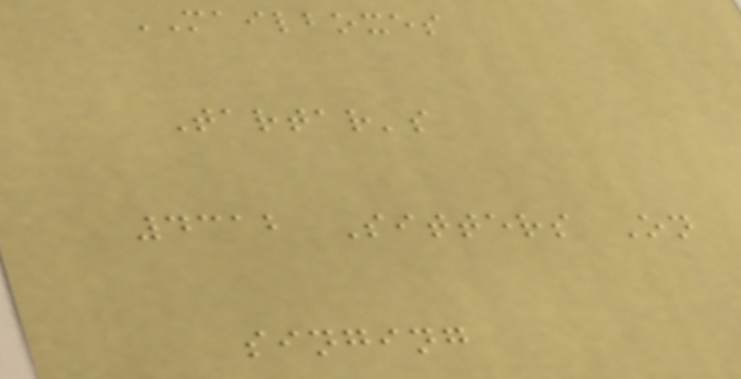MAILBOXES
Tartar's
4312 Sitters On
singing
